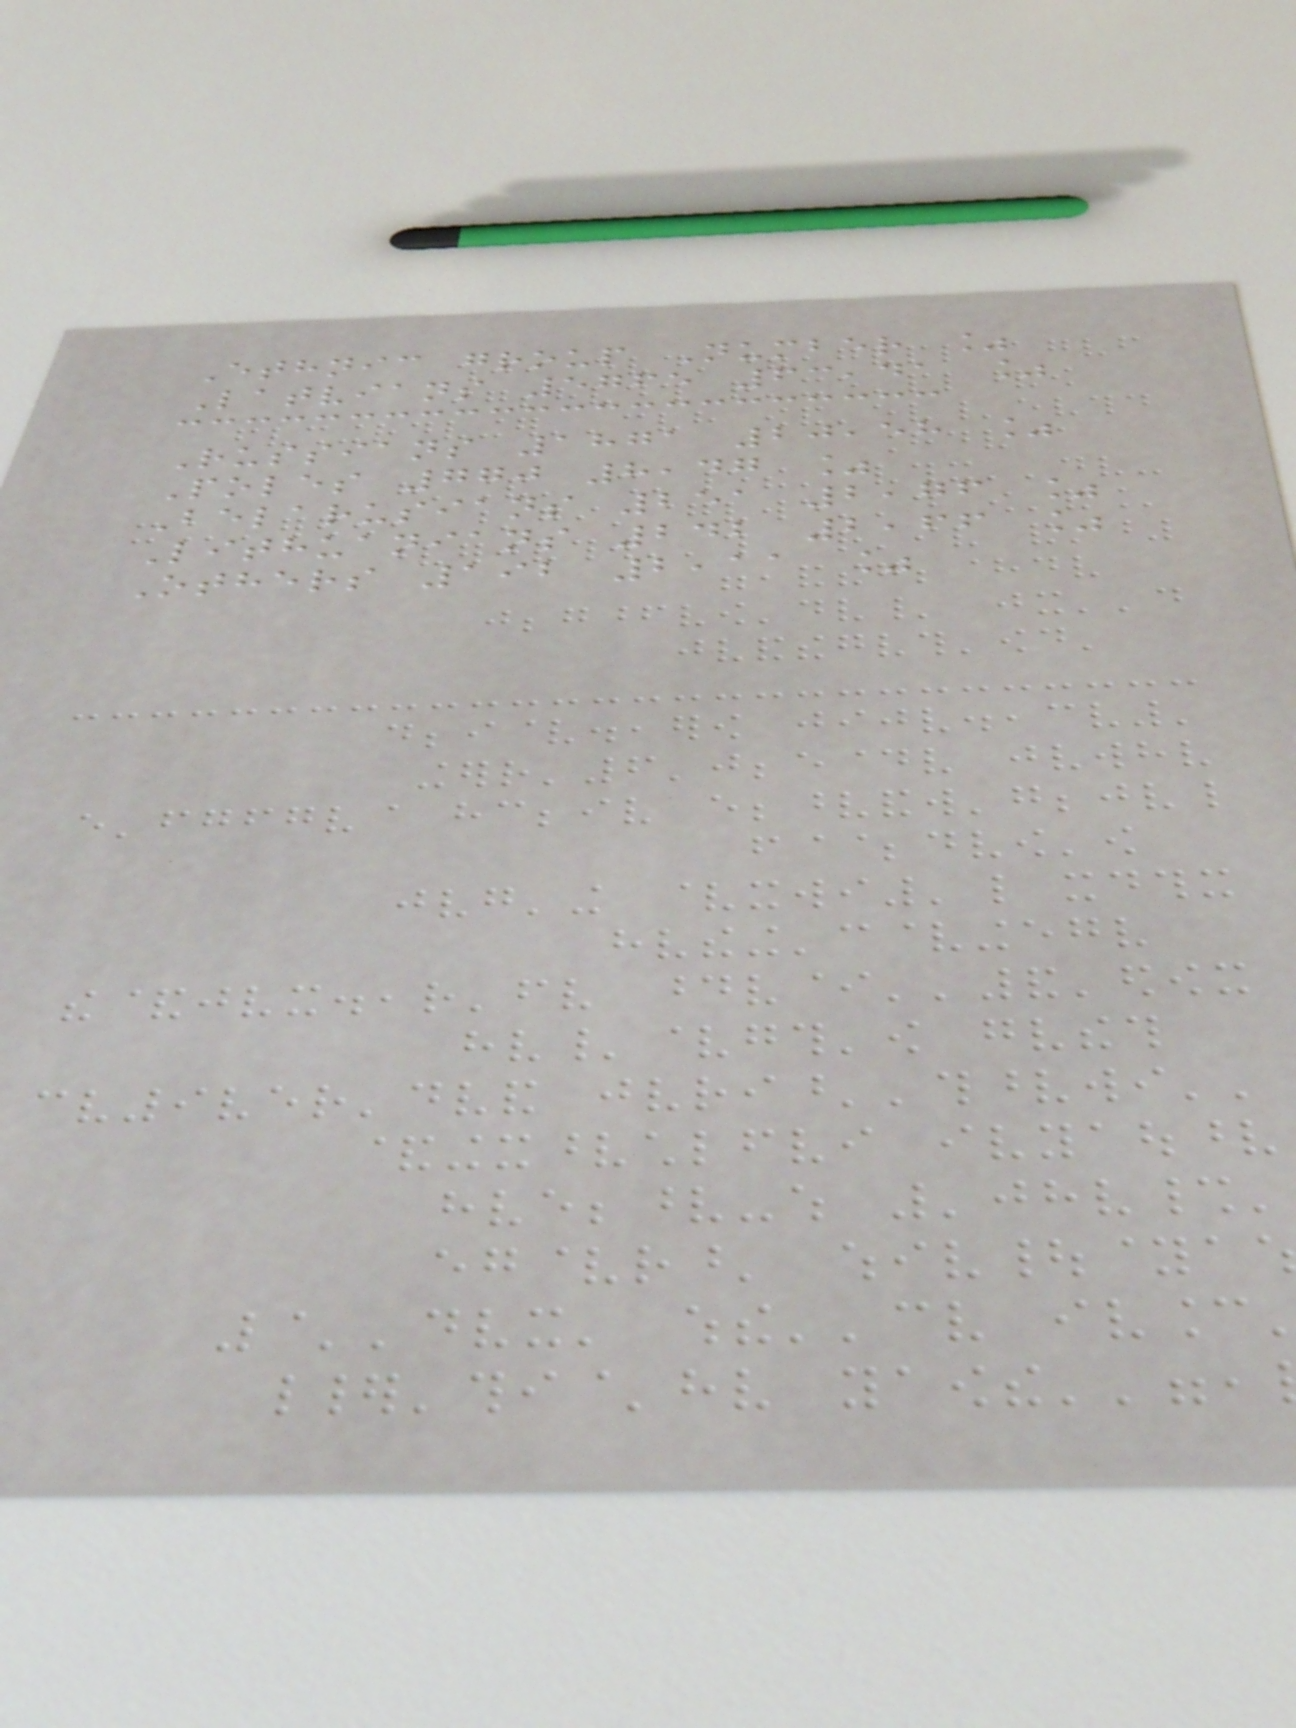Ethnic group Number %
Latvians 5765 63,41 %
Russians 1871 20,58 %
Poles 770 8,47 %
Belarusians 251 2,76 %
Lithuanians 242 2,66 %
Others 192 2,11 %
